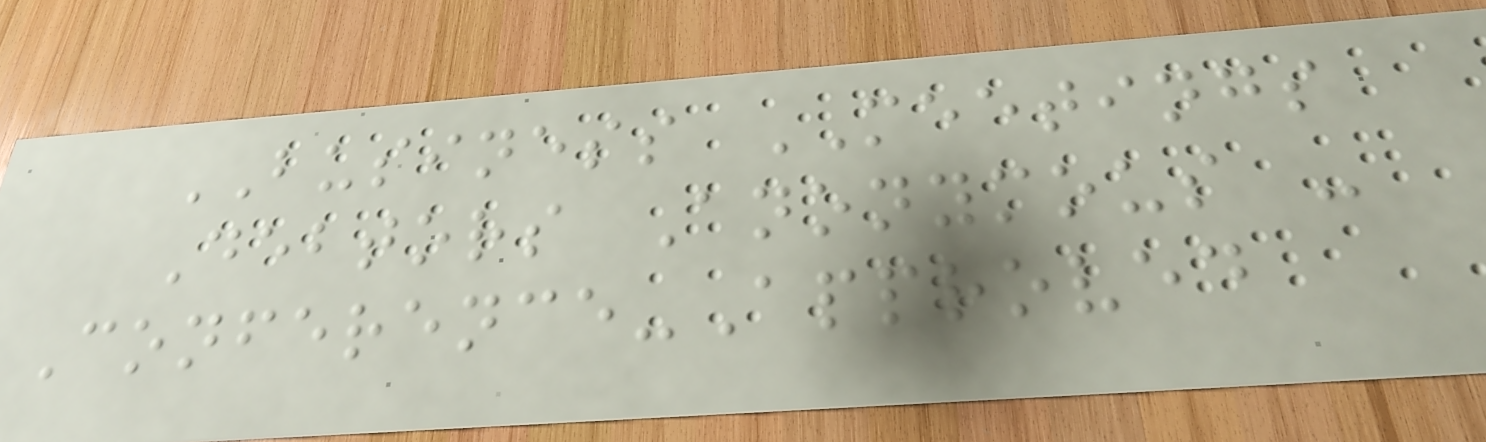BUSINESS MEETINGS
Debtors Anonymous -
Conference-Approved
